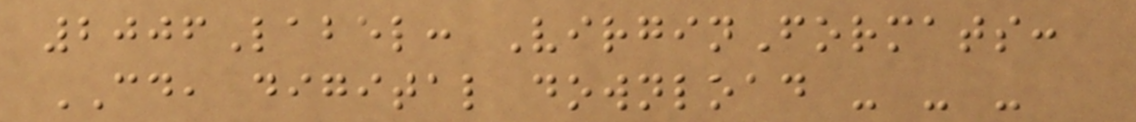2006Label: VirginFormats:
CD, digital download - - -
